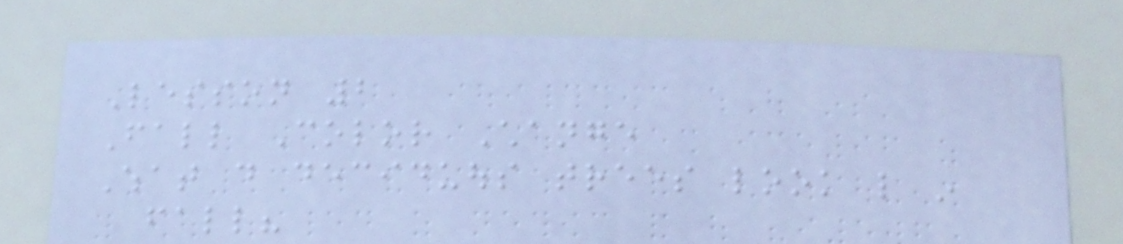Lesson 2
Fall Color Change
What do deciduous trees look like in
fall?
